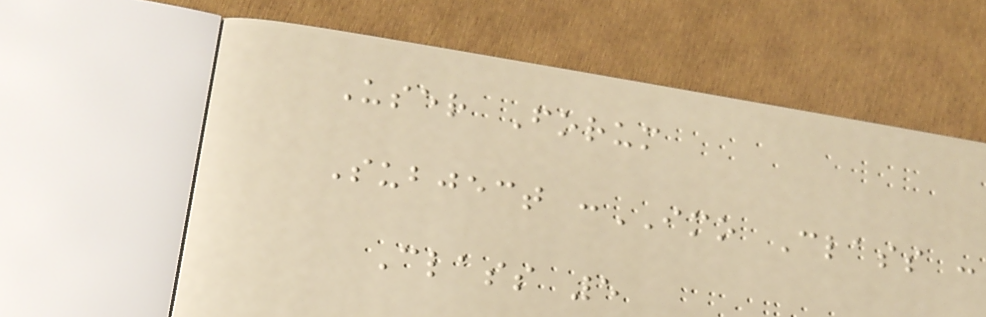User Forum
Subject :IMO Class :
Class 5
